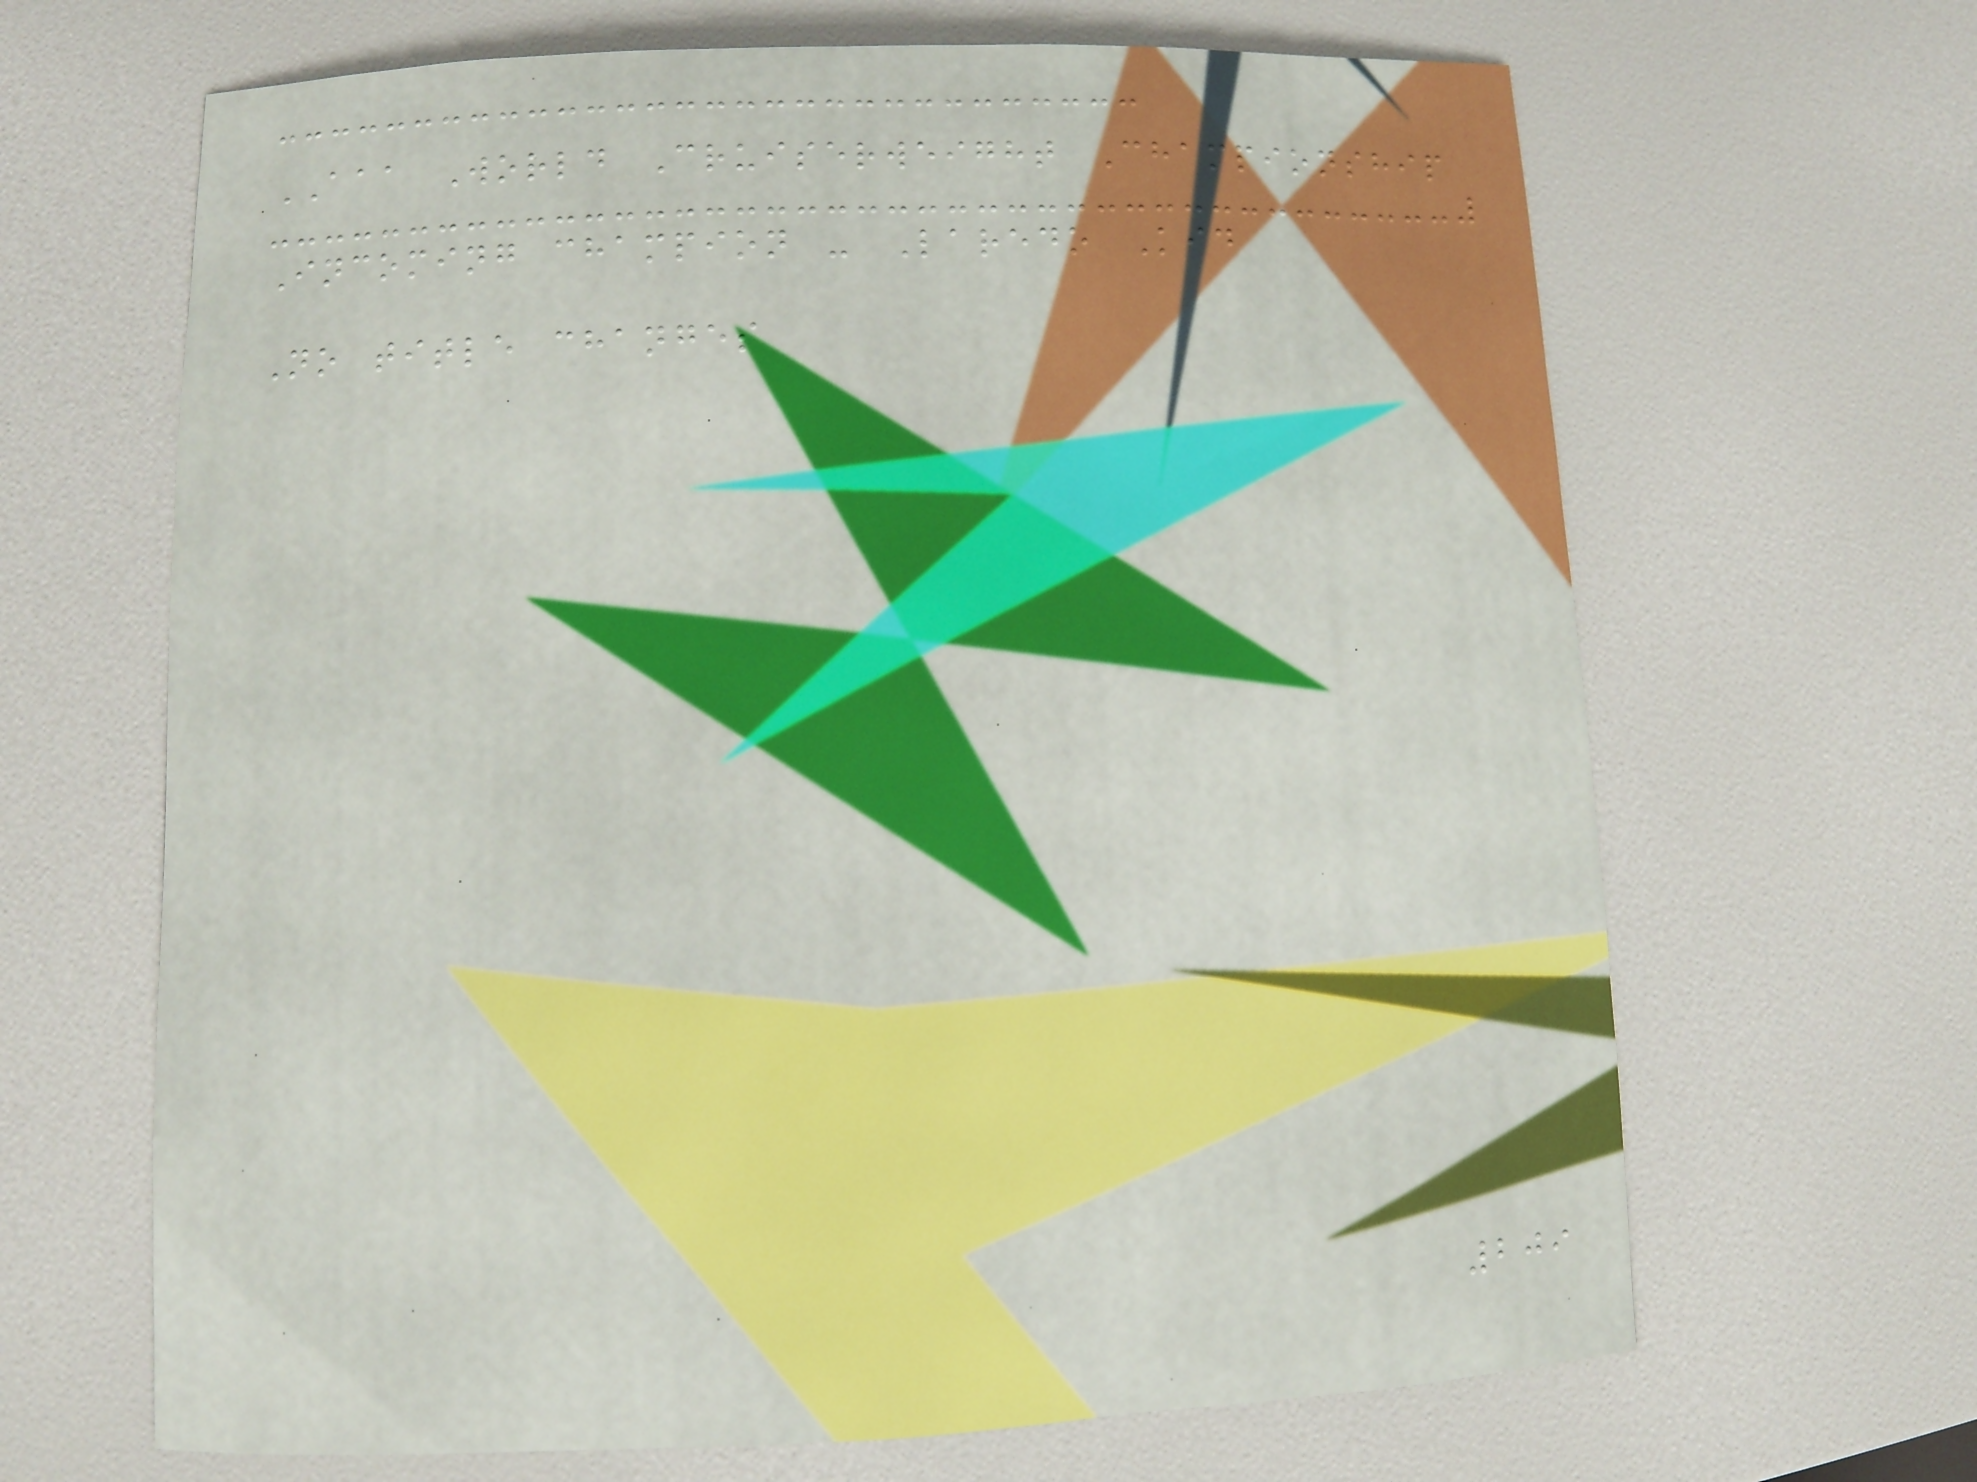AAA World Cruiserweight Championship
Incoming champion - Laredo Kid
No title changes
209
